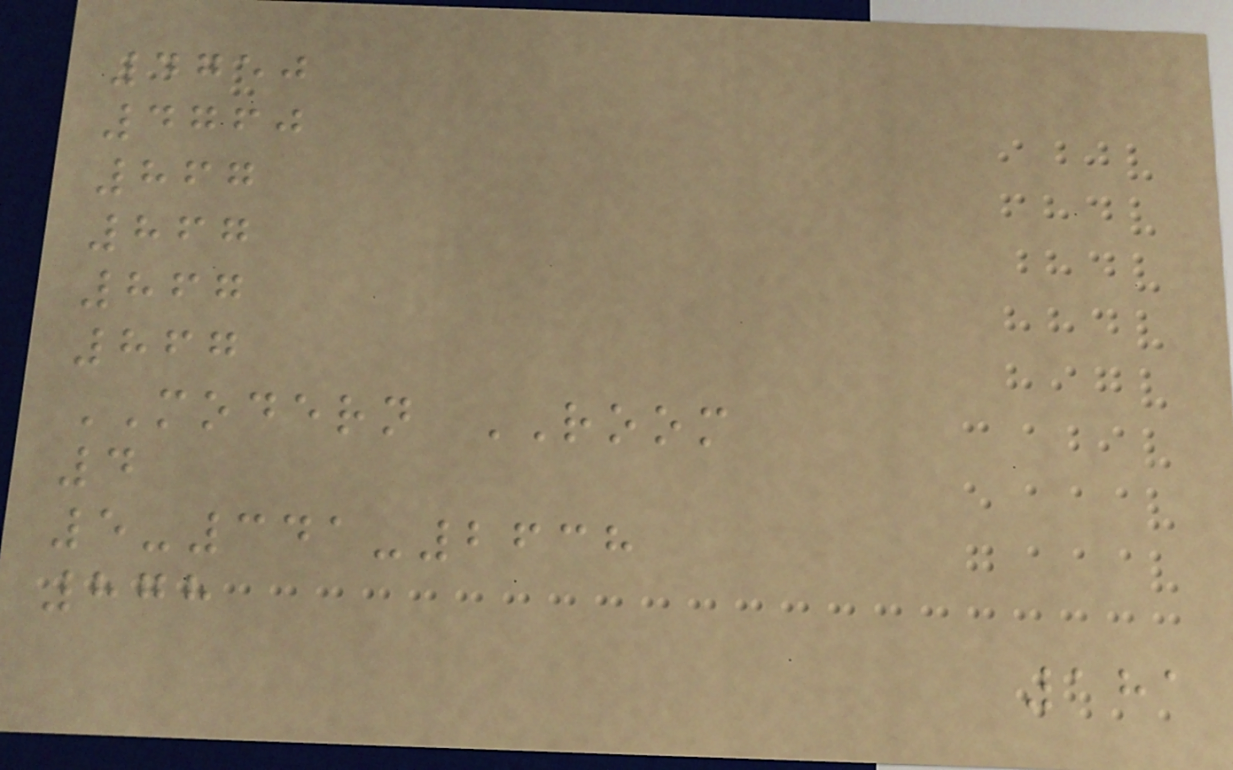4750
4760
867
867
867
867
MODERN ROOM
4
5-341-2638
878
181
